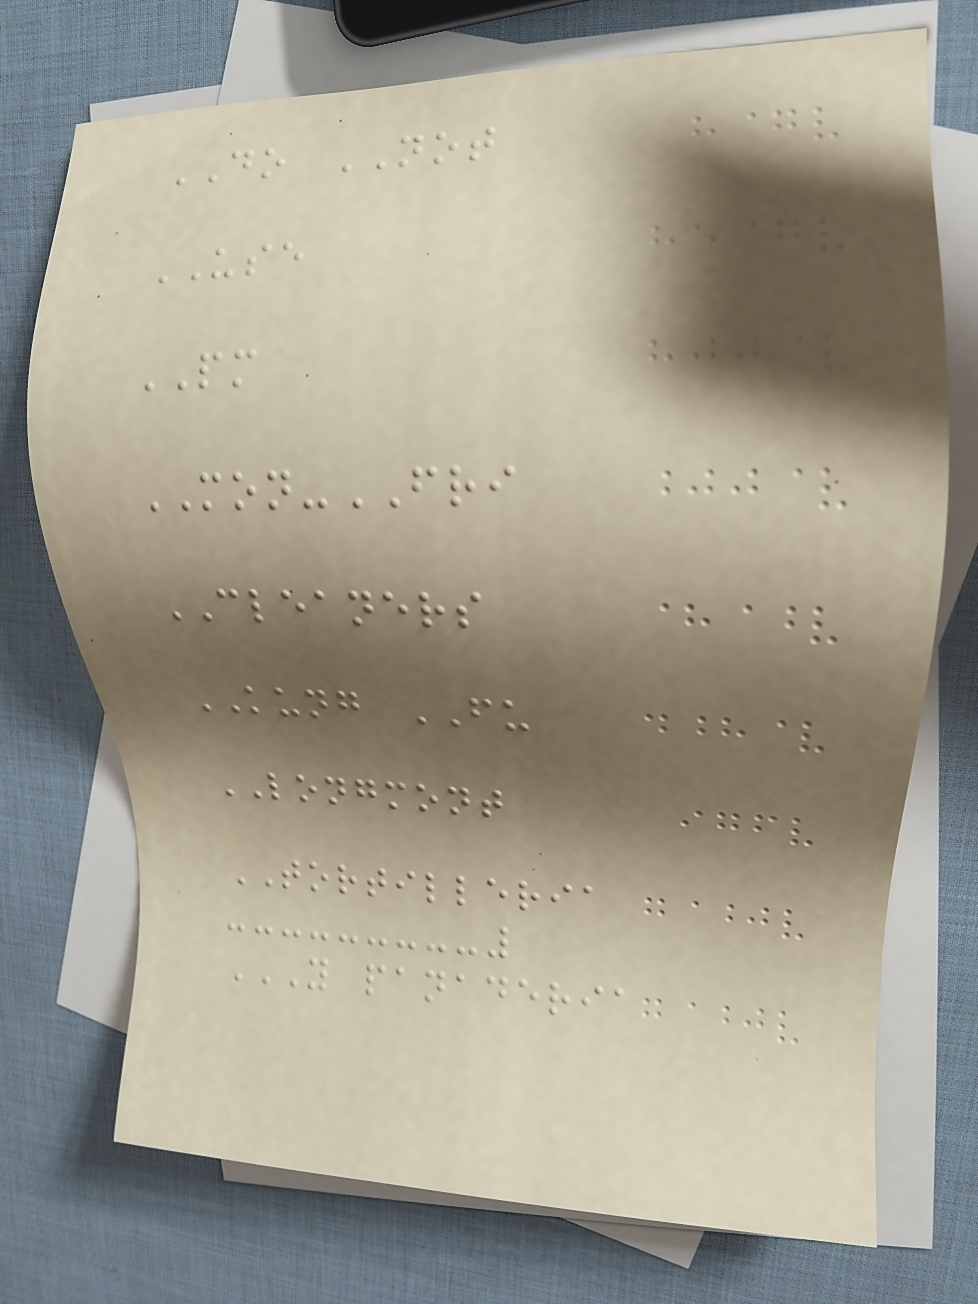DO NOT
USE
PM
MON-FRI
CLEANERS
KUNG FU
LONGMONT
TORTILLERIA
Y PANADERIA
